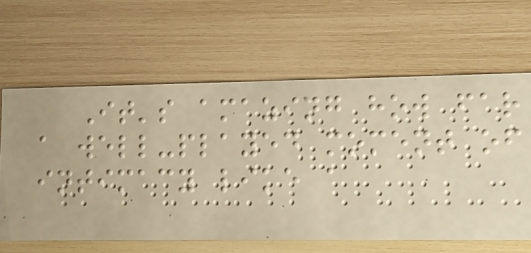It's amazing how far
a well-played moment of
intimacy like a
